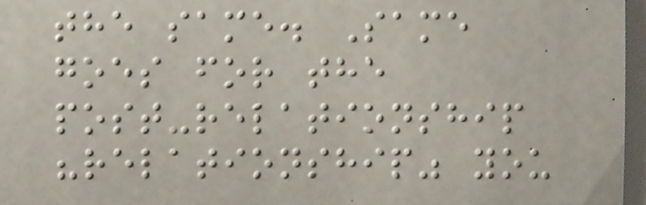the same. Same
goes for the
post-relationship
"relationship" you
